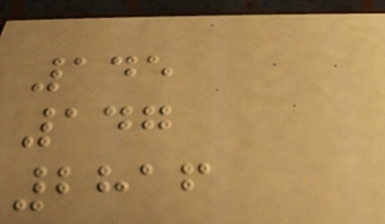145
147
2816
